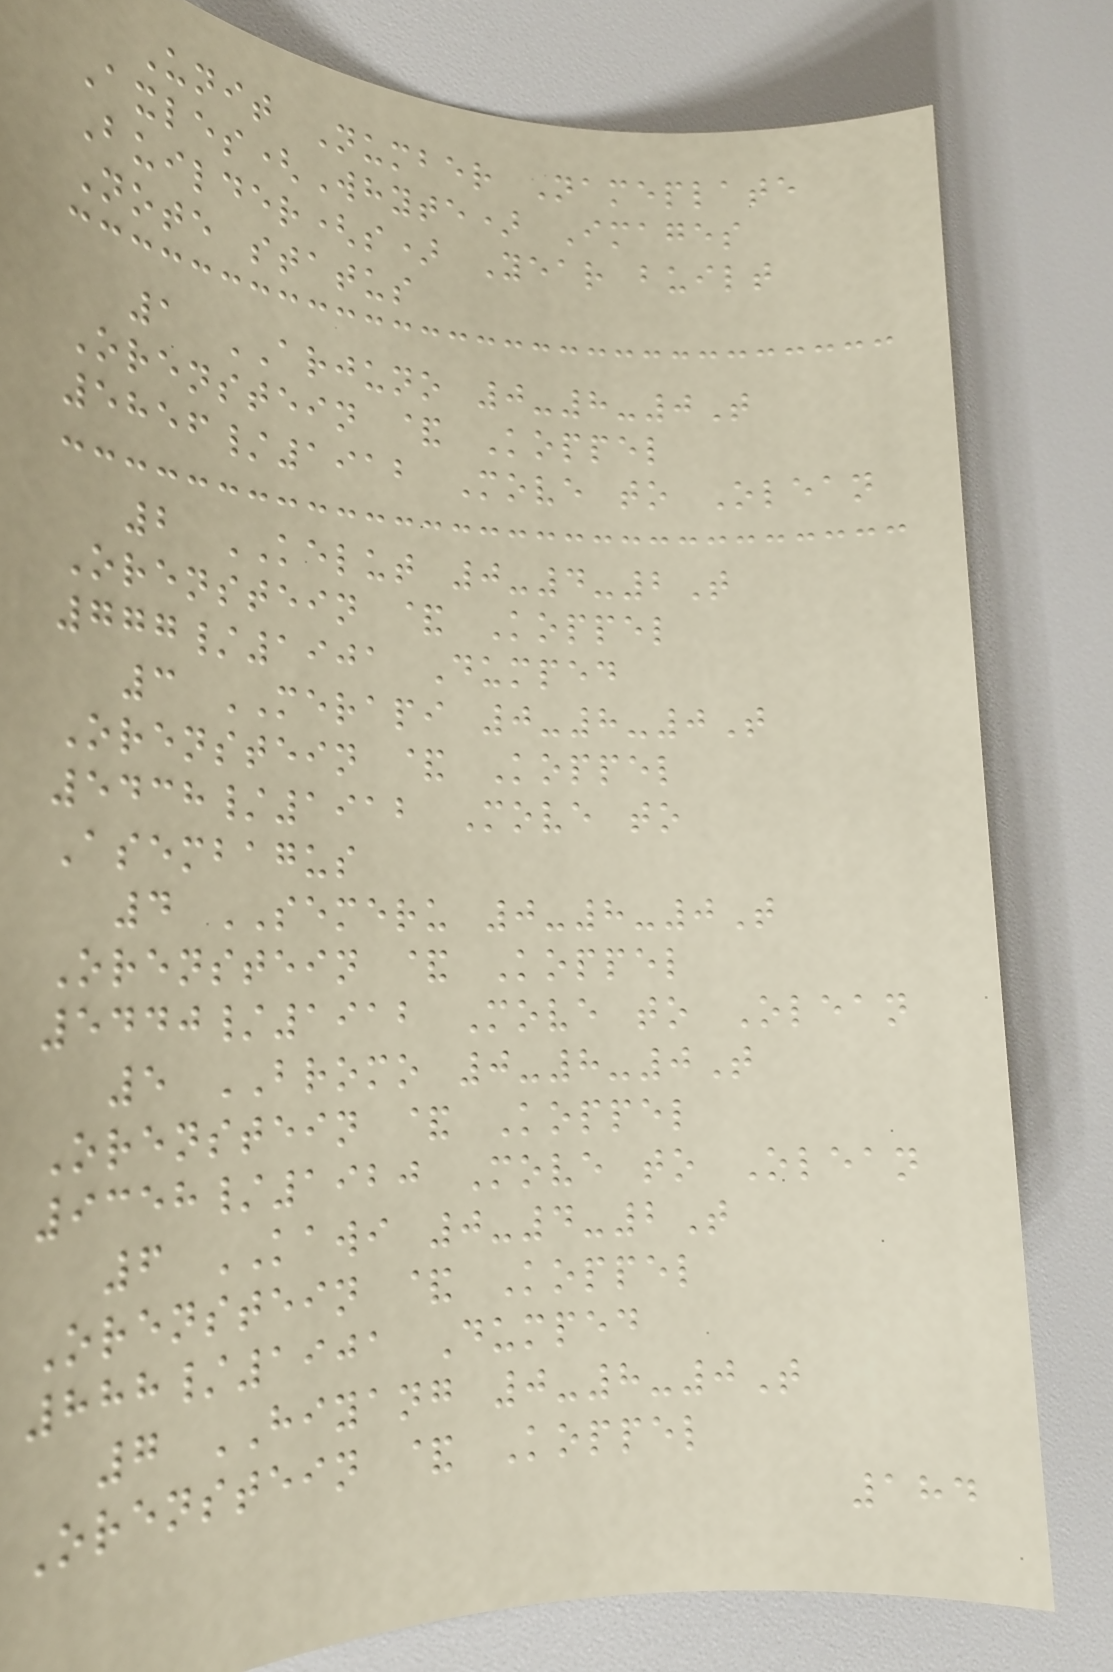Unit Number Nameplate
Axles(Whyte) Images
Builder(s) Year built
Note status
1 ARJUNO 0-8-0T
Orenstein & Koppel
5856/1912 Move to Olean
2 KELUT 0-4-2T
Orenstein & Koppel
777/1901 Dumped
3 MERAPI 0-8-0T
Orenstein & Koppel
5438/1912 Move to
Asembagus
4 SEMERU 0-8-0T
Orenstein & Koppel
5440/1912 Move to Olean
5 BROMO 0-8-0T
Orenstein & Koppel
9358/1920 Move to Olean
6 KAWI 0-4-2T
Orenstein & Koppel
888/1901 Dumped
7 HIYANG 0-8-0T
Orenstein & Koppel
184
